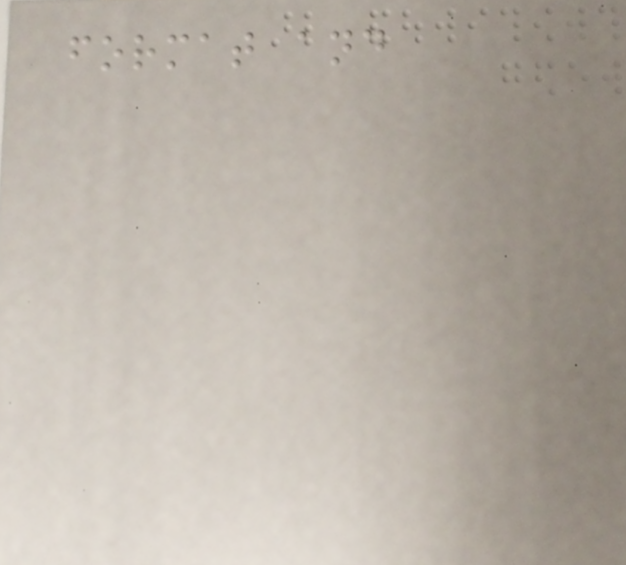format and
